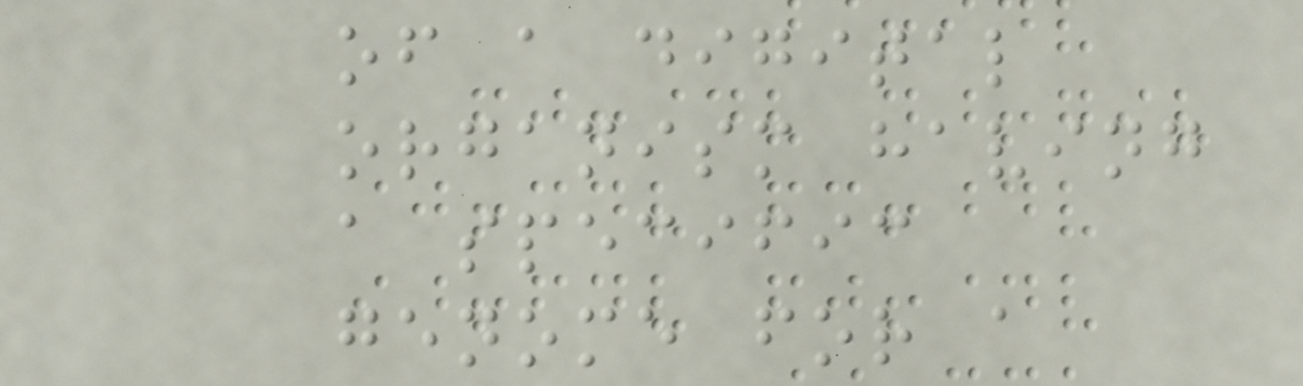of a digital
organism having
a specific
genome for a
